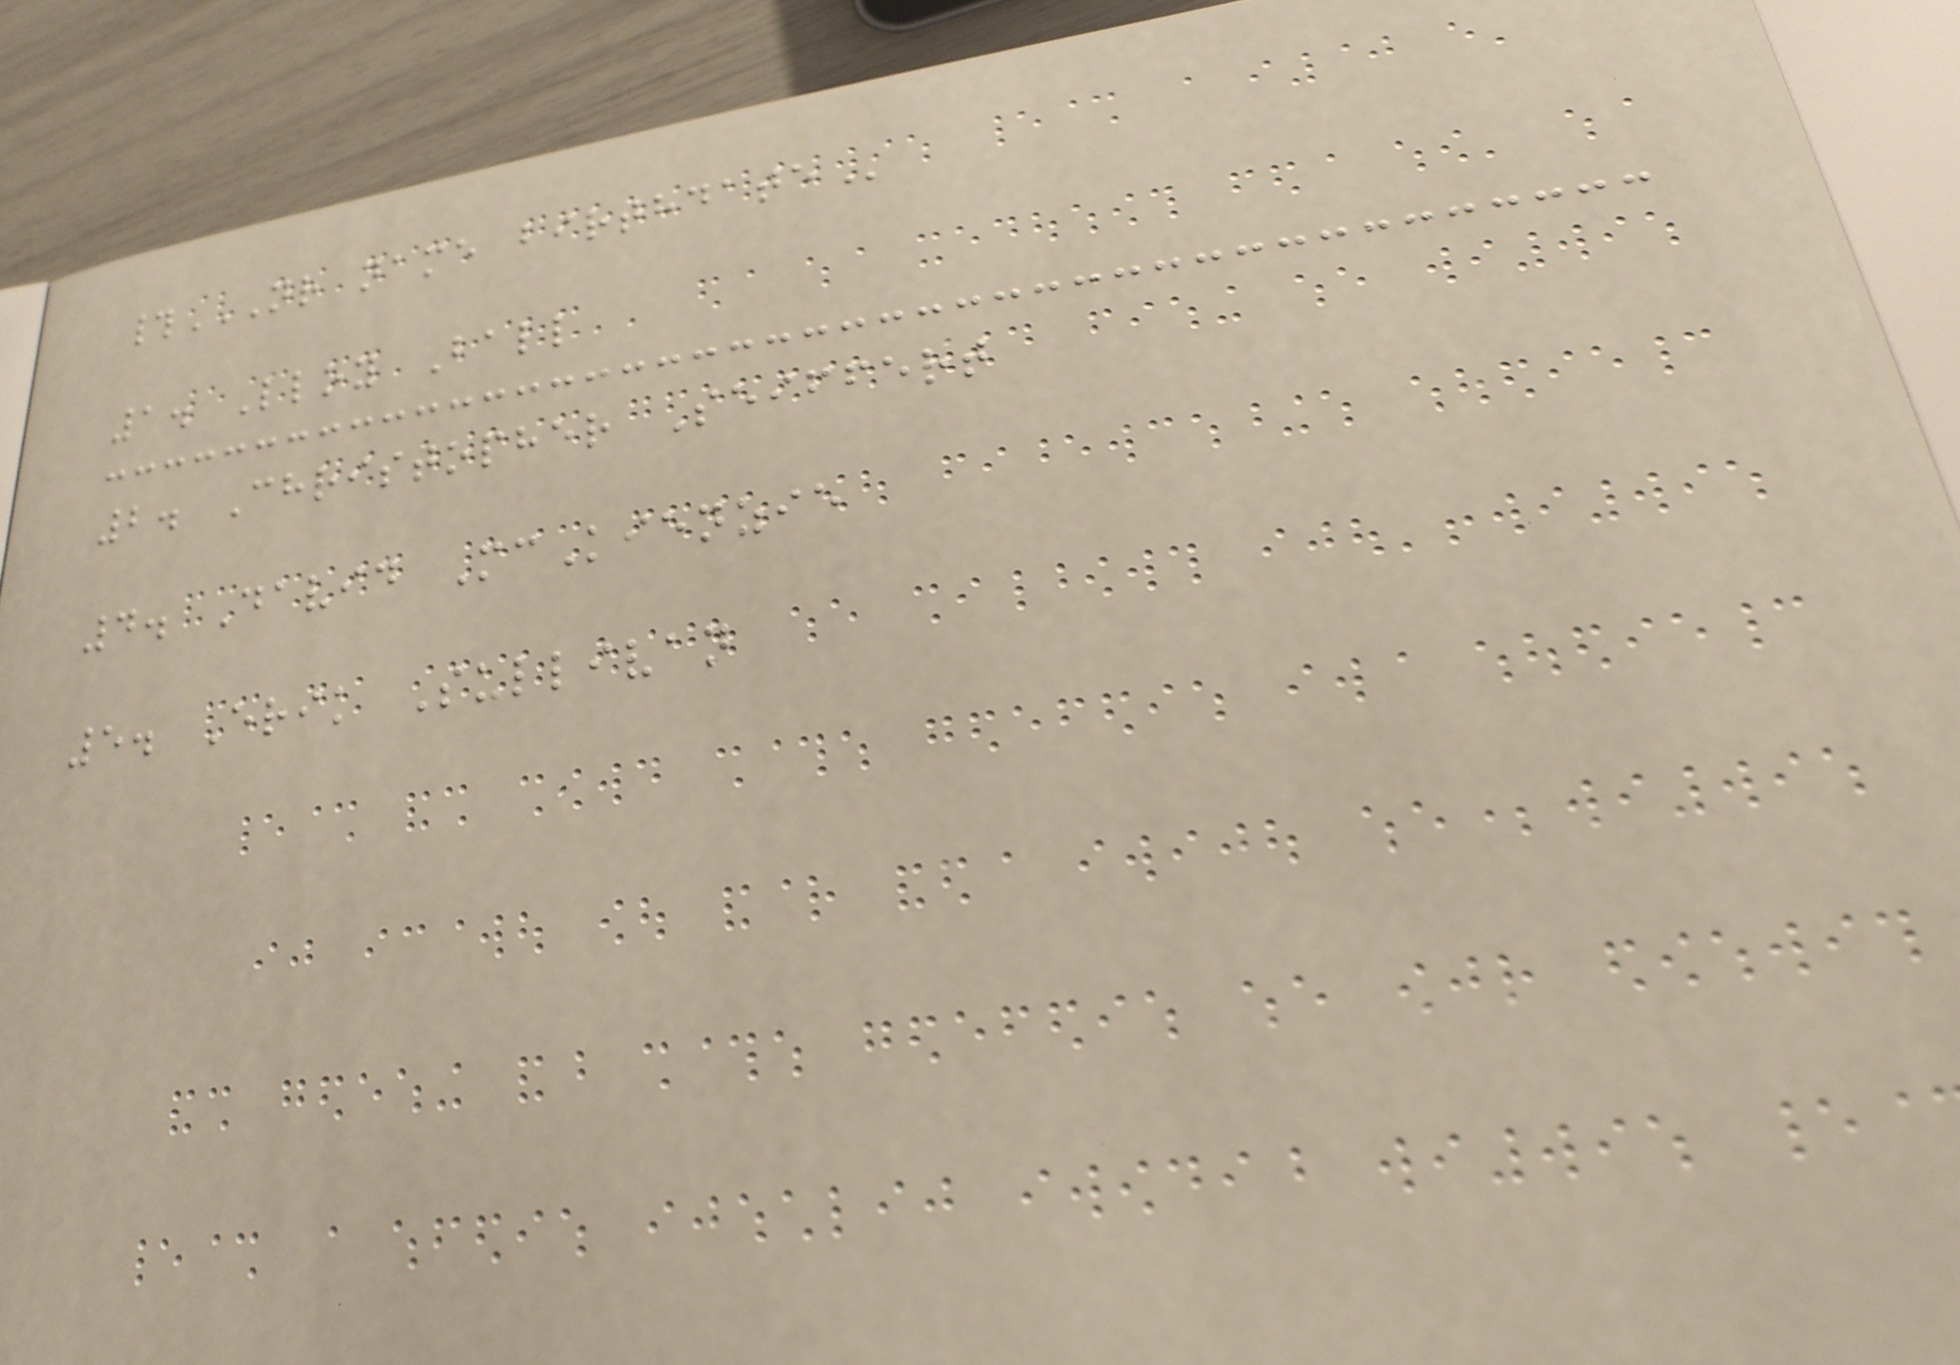#NR NAME BIRTHDATE
1. Lloy Ball
2. Christopher Seiffert
4. David McKienzie
5. Erik Sullivan
